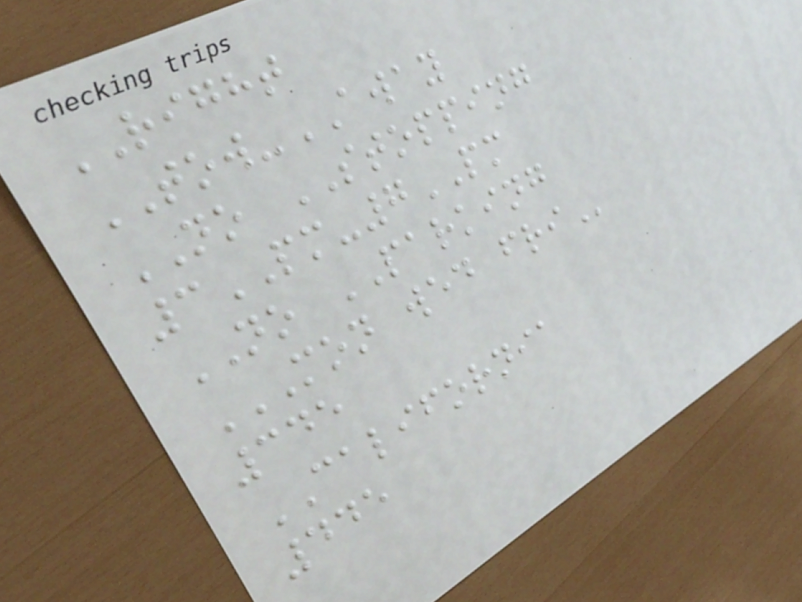RIGHT
TOW-AWAY
NO STOPPING
3PM-7PM
NO PARKING
MON WED FRI
345
CALIFORNIA
445
